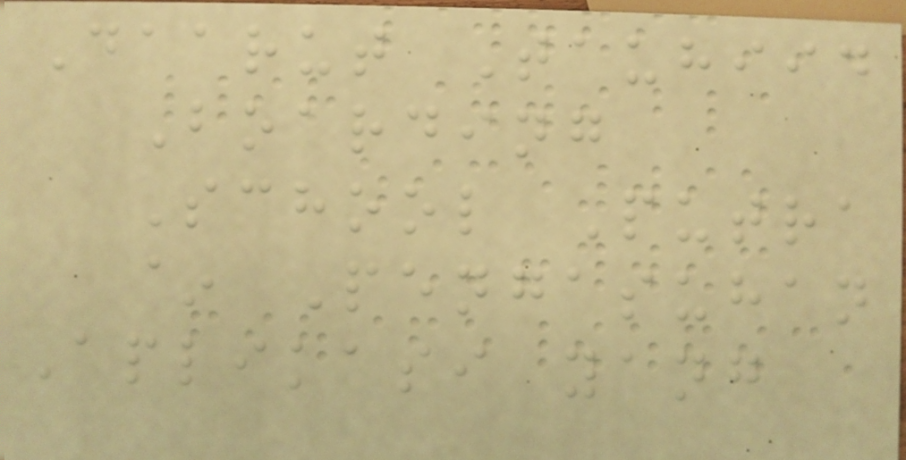Daarut Tauhiid
Boarding
School Putra
~ Pengasuhan
Aplikasi yang
